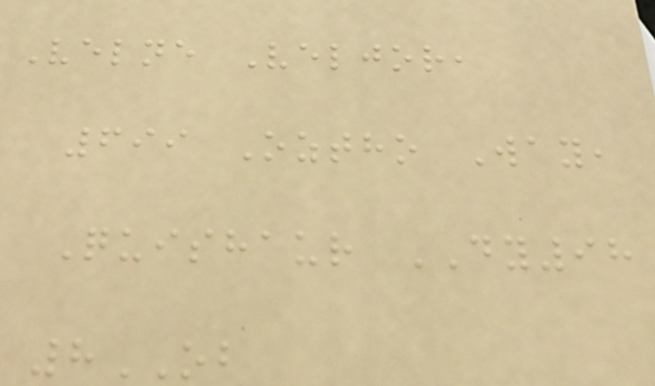Velne Veljor,
699 Oztho Way,
Quishaur DY98
8OB
